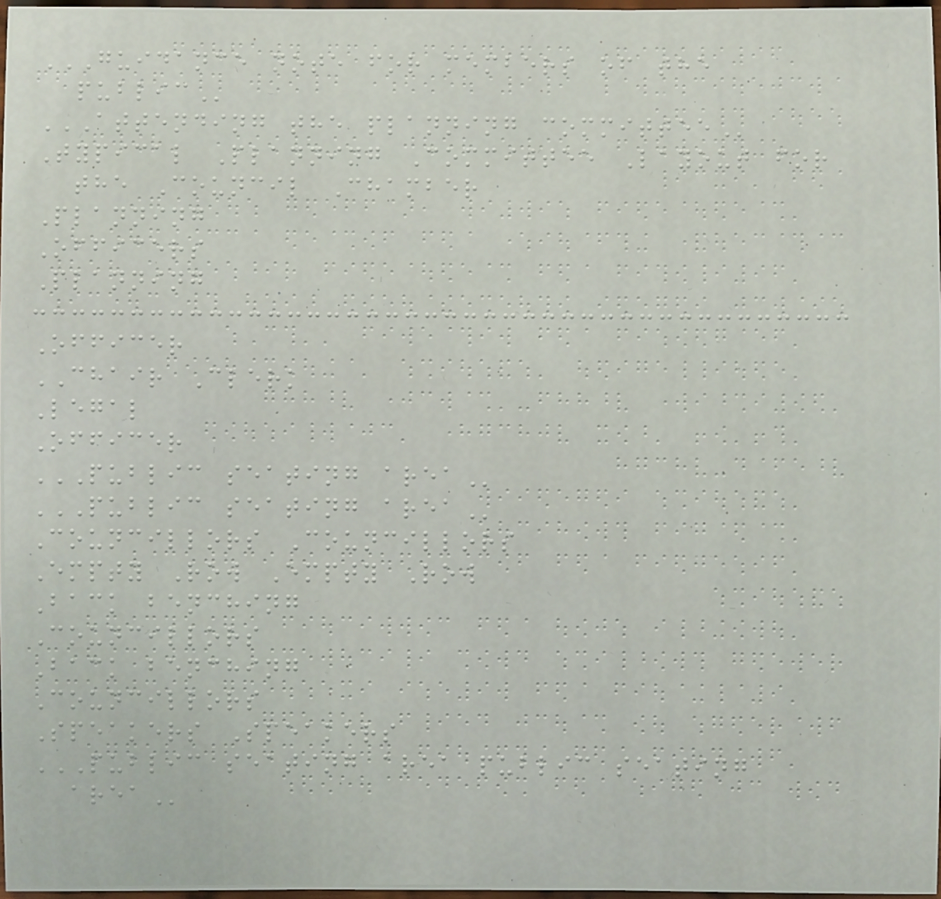GUIDANCE NOTE FOR MEMBERS OF THE
PUBLIC
ATTENDING THE PLANNING COMMITTEE
Typical Planning Committee Layout for
the Council Chamber
Planning
Officers
Planning
Officer
CHAIR Clerk
Legal
Officer
PUBLIC SEATING AREA
PUBLIC SEATING AREA
Councillors Councillors
Empty Row Empty Row
Back benching
Councillors
Back benching
Councillors
Speakers Speakers
PUBLIC SEATING AREA PUBLIC SEATING
AREA
